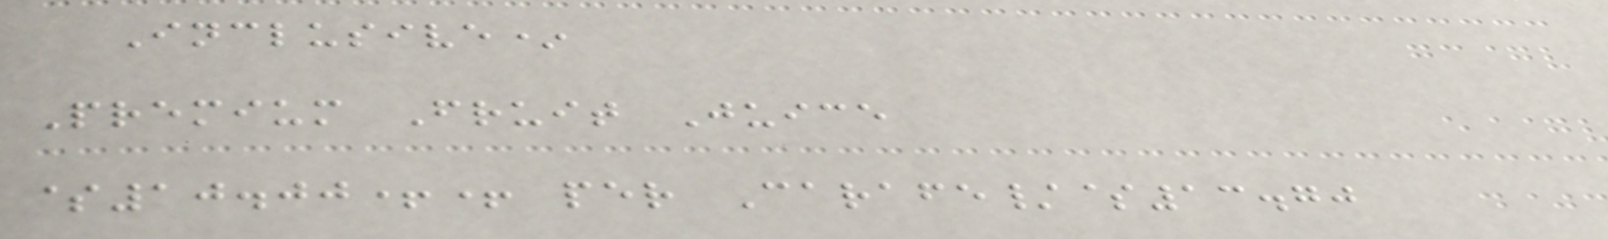Inclusive*
Premium Fruit Juice
$10.00++ per Carafe/$13.70
